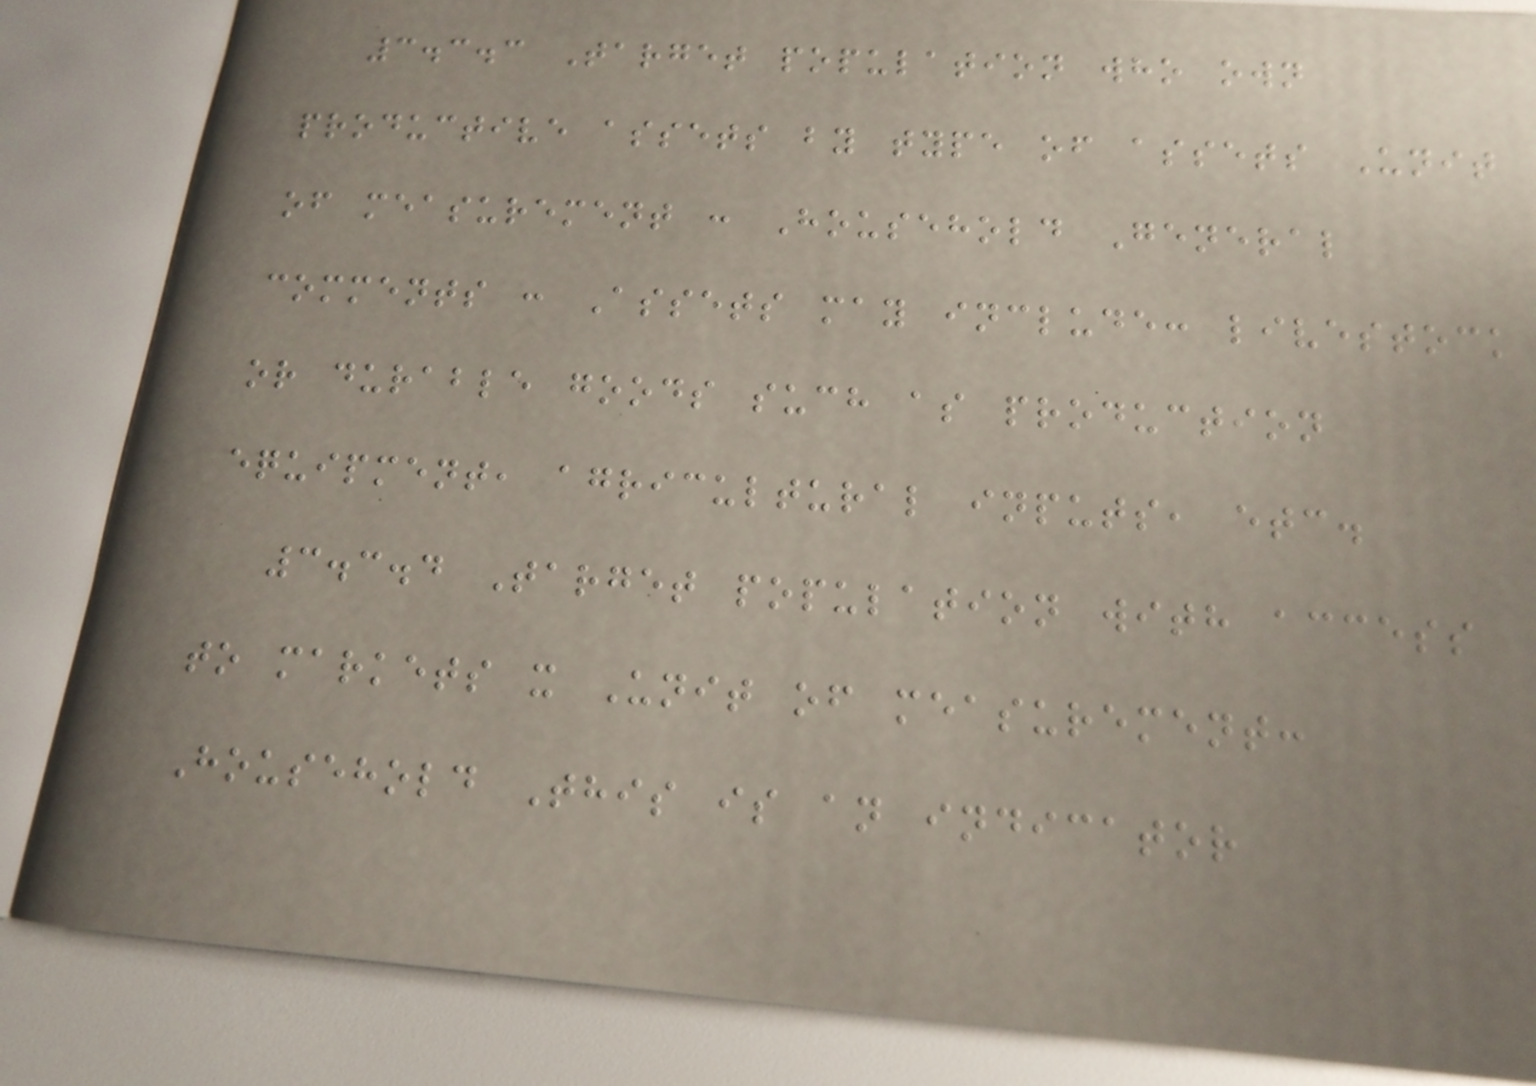3.3.3 Target population who own
productive assets by type of assets Unit
of measurement : Household General
comments : Assets may include: livestock
or durable goods such as production
equipment, agricultural inputs, etc.
3.3.4 Target population with access
to markets x Unit of measurement:
Household This is an indicator
